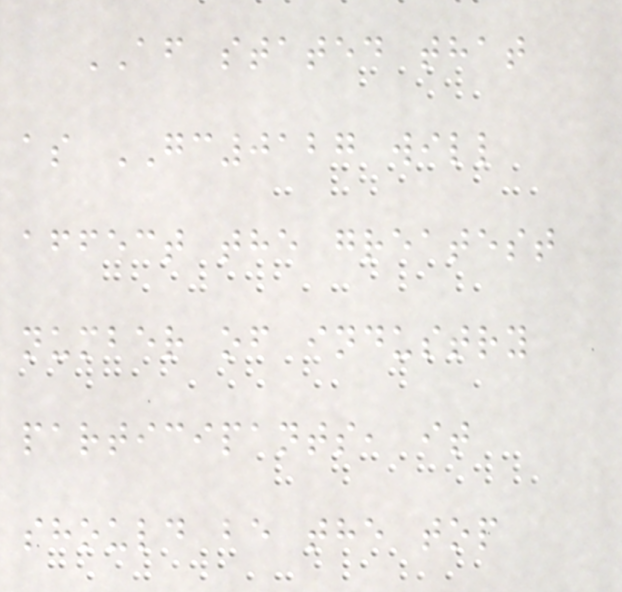AF stated that
as GC0127 will
affect the greatest
number of industry
participants, it
should be the top
